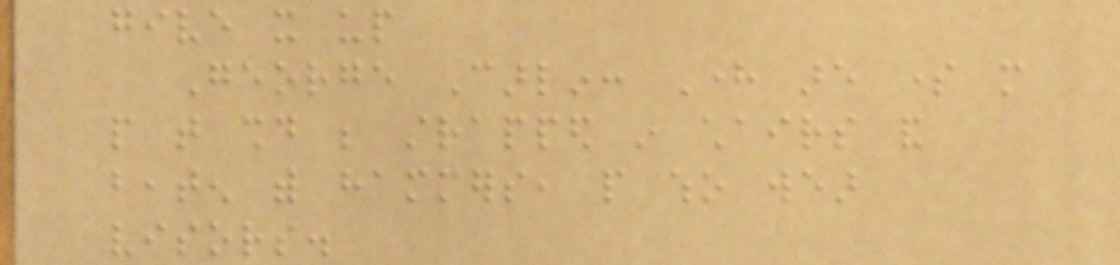give it up
George Carlin: Here are some more
people that should be strapped in chairs and
beaten with hammers, people who wear
visors.
